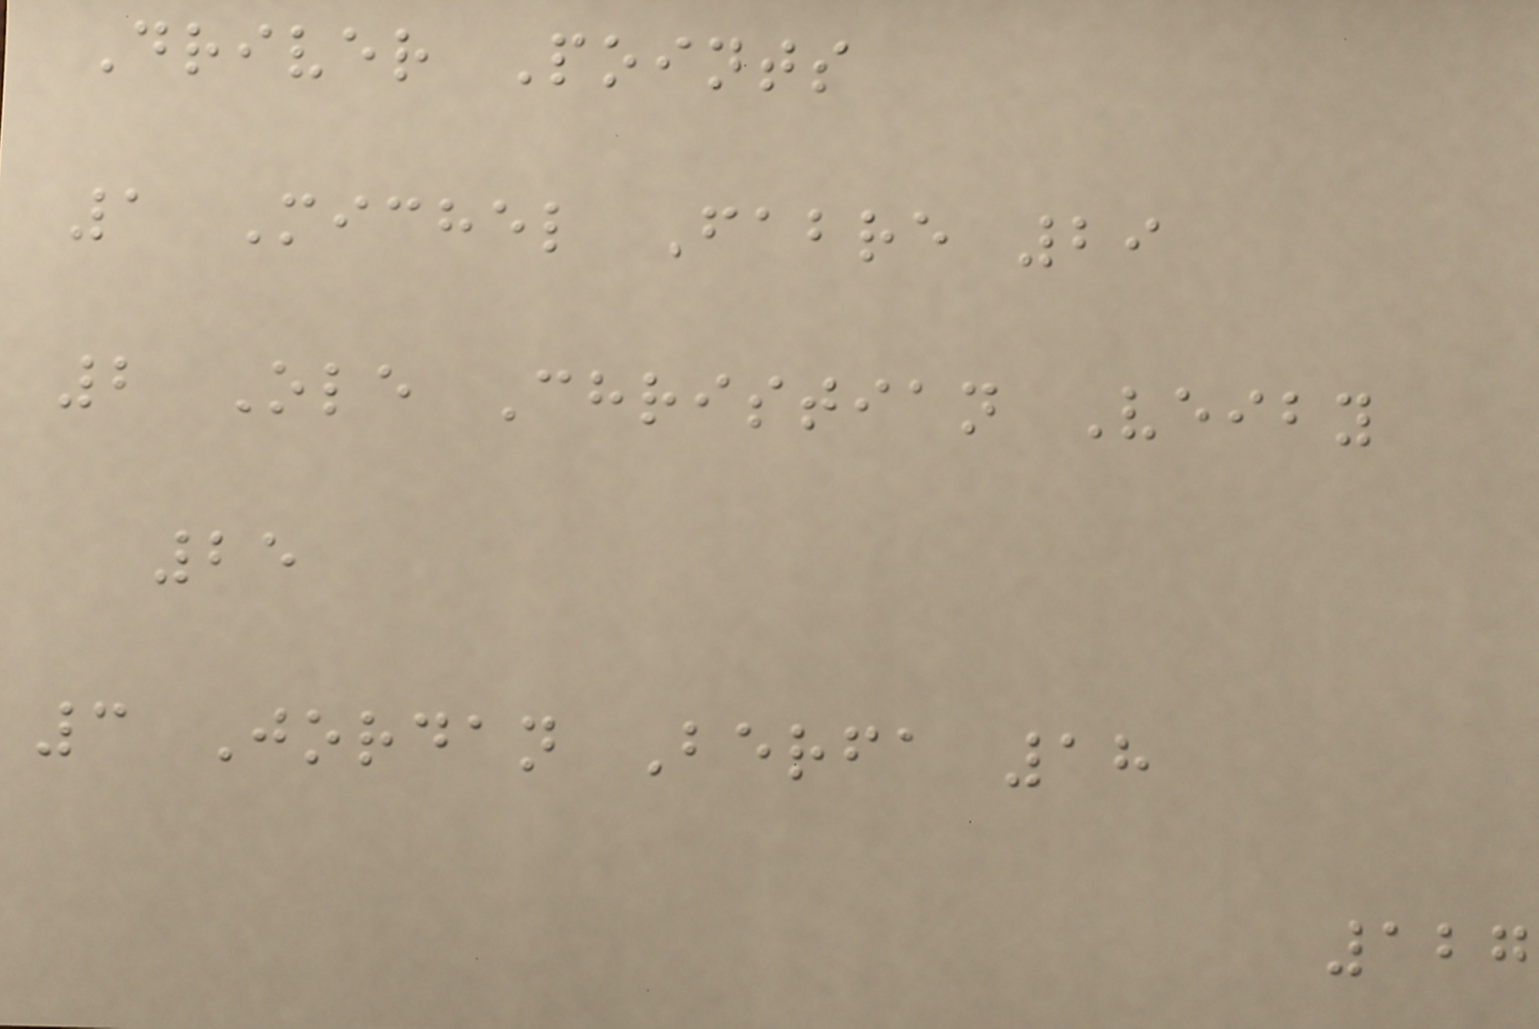Driver Points
1 Michel Fabre 29
2 Ole Christian Veiby
25
3 Jordan Berfa 18
127
